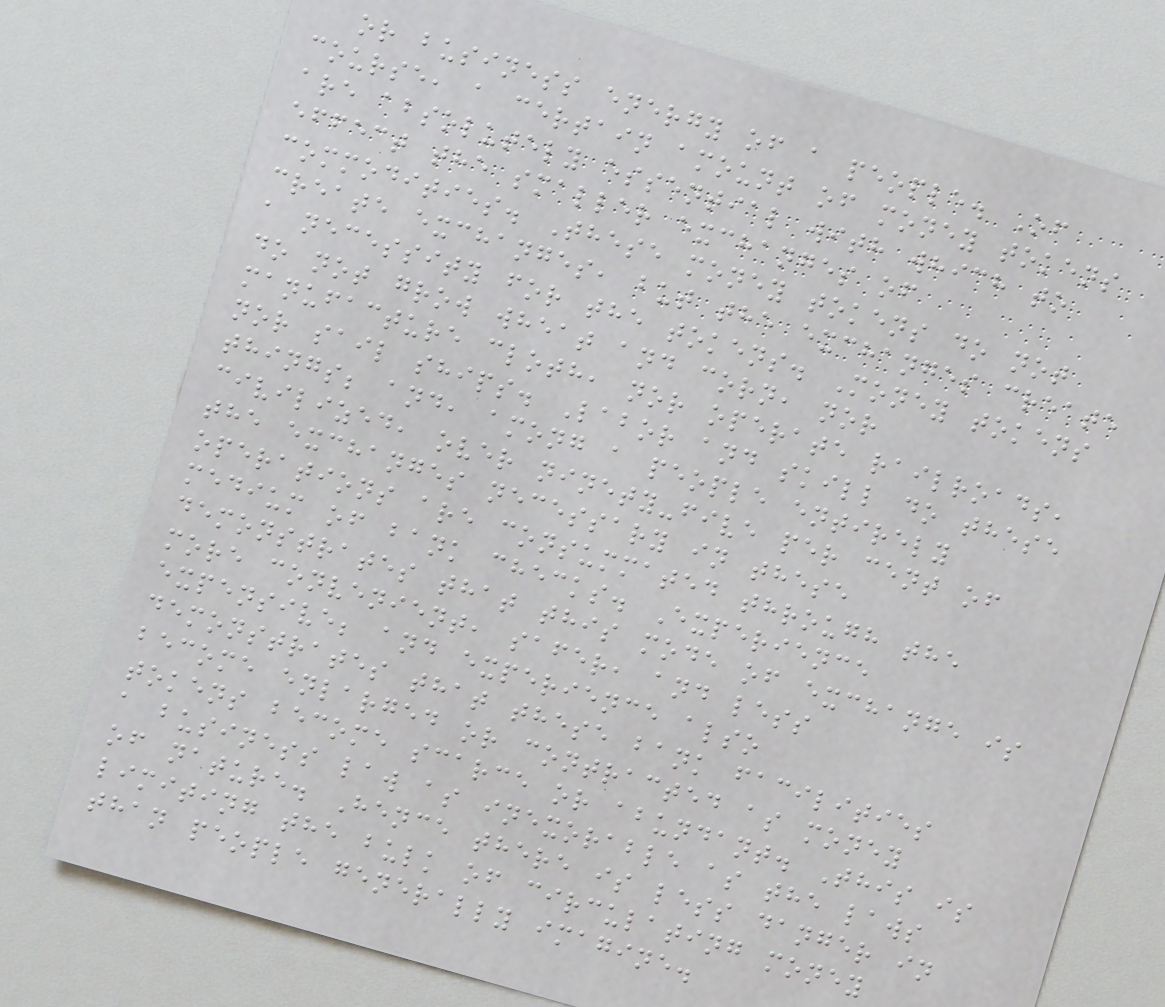or business energy of a people. Of
course, a certain amount of money tokens
are absolutely essential with which to
effect the smaller exchanges of
commodities. These money tokens do not
create exchanges, but the exchanges create
a necessity for the tokens. Money tokens
do not grow wheat and corn, nor
manufacture cloth, nor operate railroads,
nor sail ships. Labor and skill do these
things; and, among a people entirely
civilized, over ninety-five per cent of
the exchanges necessary in these
operations are consummated through the
medium of bank checks. Experience
demonstrates that this mode of exchange is
more convenient, safer, and less
expensive; and experience also
demonstrates that these bank facilities
become enlarged or contracted as money
tokens become scarce or abundant. This is
a business law as inexorable as the laws
of nature. Hence there is less danger in
limiting the bulk of circulating money
than people generally imagine.
